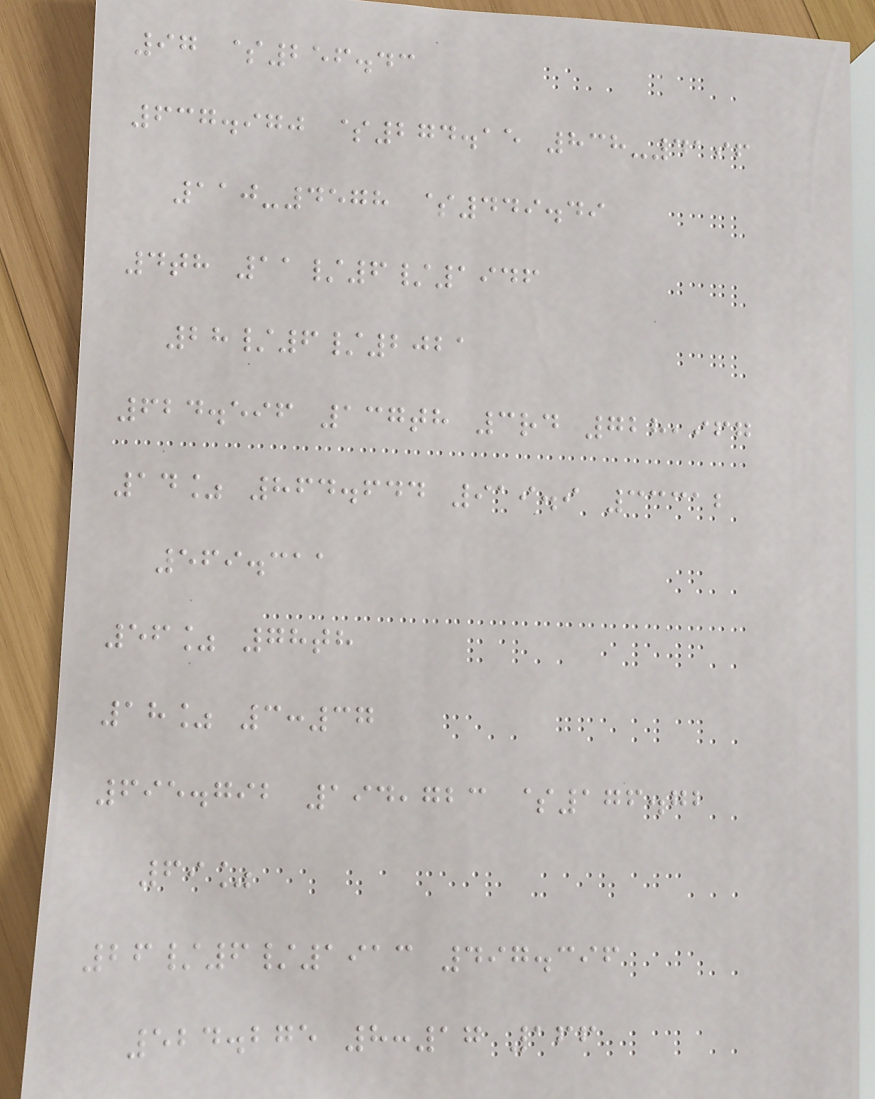97 $256.43
637.970 $274.15 838-4196
110-4578 $449.49
4th 11/6/1946
28/6/2021
624.596 137th 3rd 728,967
14% 864.644 919.9 33312
569.311
56% 78th
18% 3:37
695.792 194,723 $176.72
69%
26/6/1913 497.396
524.275 8:17 166
